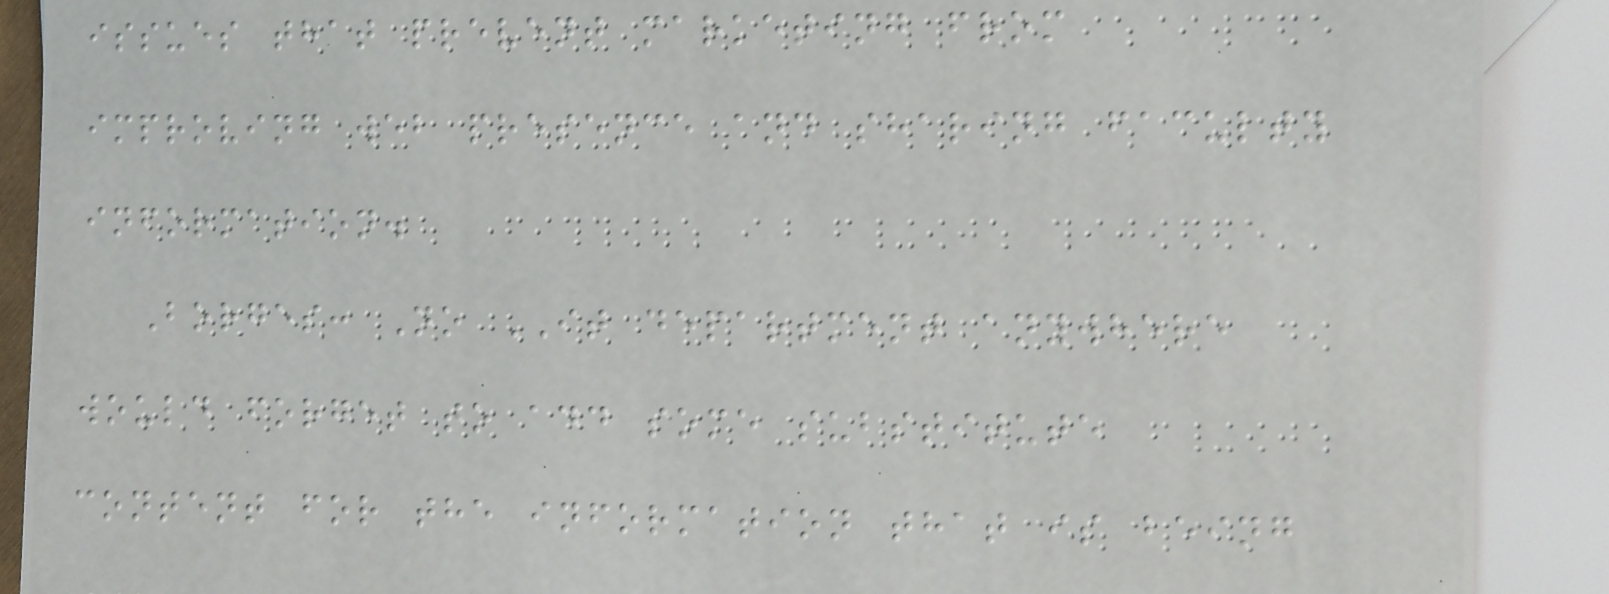issues that prevent marketing from
improving web presence and sharing faculty
information.
Borges: No IT department anywhere
would forget to add some substitute
content for the information that is being
